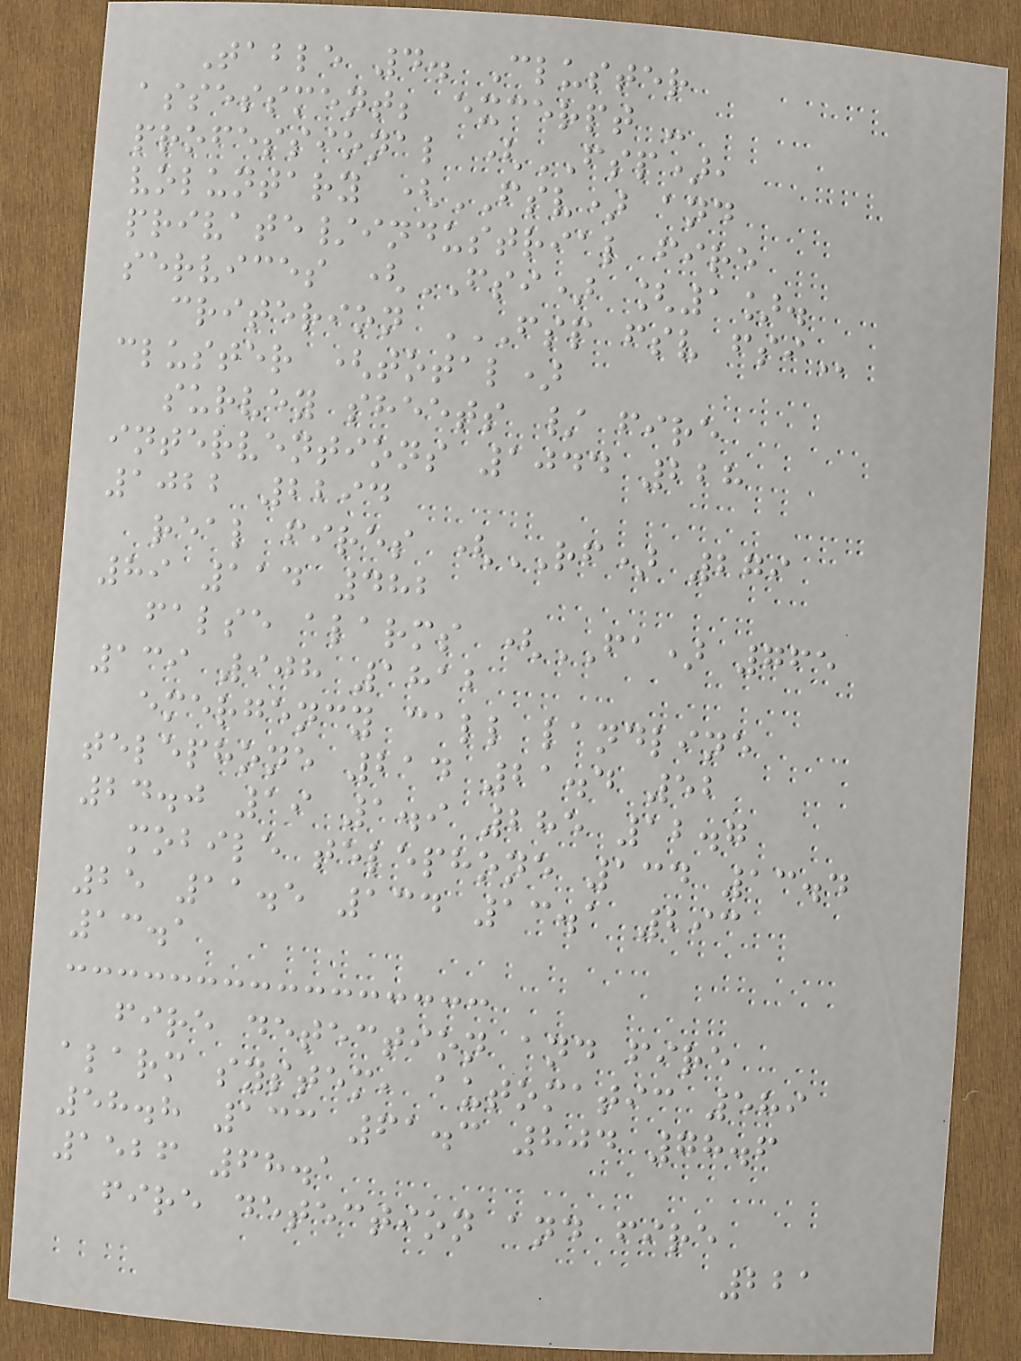Table 4. Cluster
assessment; excerpt -
professional (FSP),
voluntary (FSV) and
private/industrial fire
services (FSI) [1].
criterion FSP FSV FSI
cluster (total)
survey sheets / fire
interventions 1044 228
1022 2294
real fires (RF) 279
89 114 482
false alarms (FA) 765
139 908 1812
emergency call landline
telephone 214 21.4 52
24.0 19 1.9 285 12.7
mobile telephone 134 13.4
25 11.5 134 13.1 293
13.1
fire detection and fire
alarm system, automatic 589
58.8 133 61.3 804 78.6
1526 68.1
fire detection and fire
221
